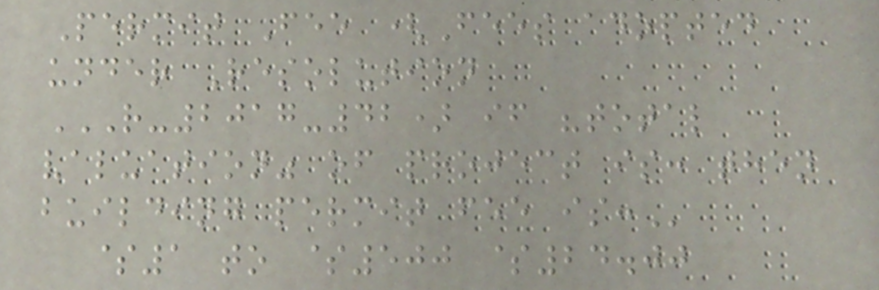Permit Fee (Fees adopted
under Resolution
R-2017-42) IF "TOTAL
VALUATION" OF PROJECT IS: THEN
BUILDING PERMIT FEE IS:
$1 to $500 $24.00
